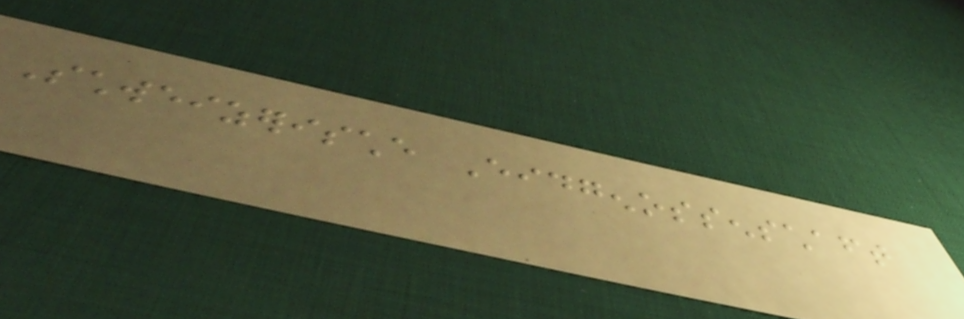Schweizerische Eidgenossenschaft
